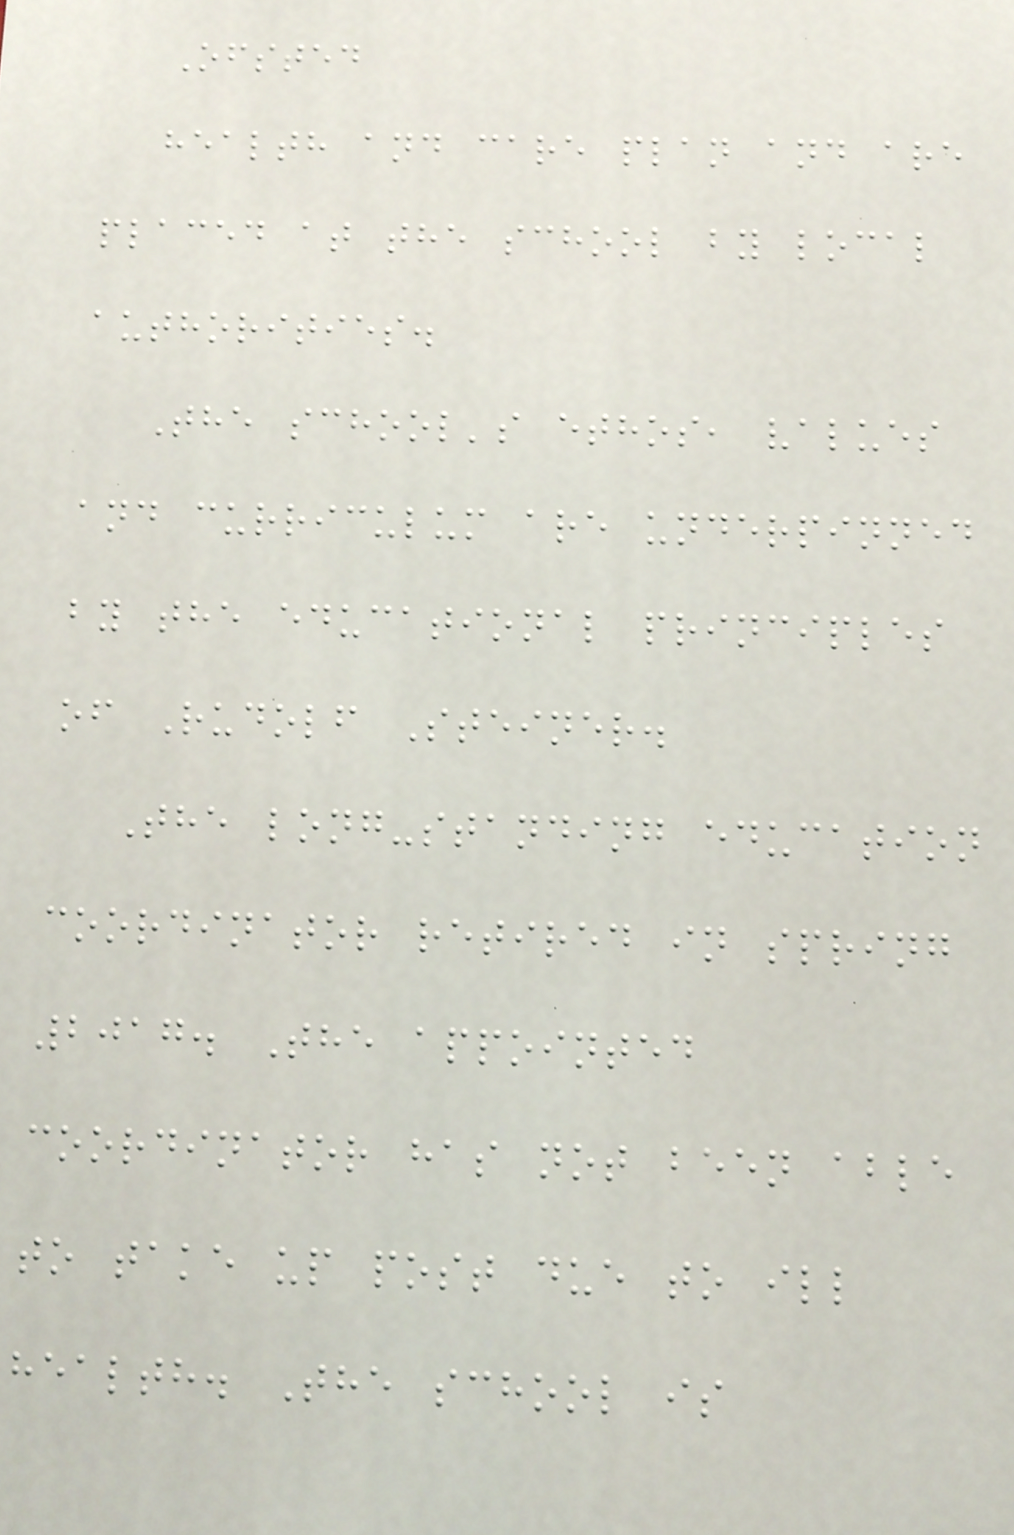Ofsted
health and care plan and are
placed at the school by local
authorities.
The school's ethos, values
and curriculum are underpinned
by the educational principles
of Rudolf Steiner.
The long-standing education
coordinator retired in spring
2017. The appointed
coordinator has not been able
to take up post due to ill
health. The school is
